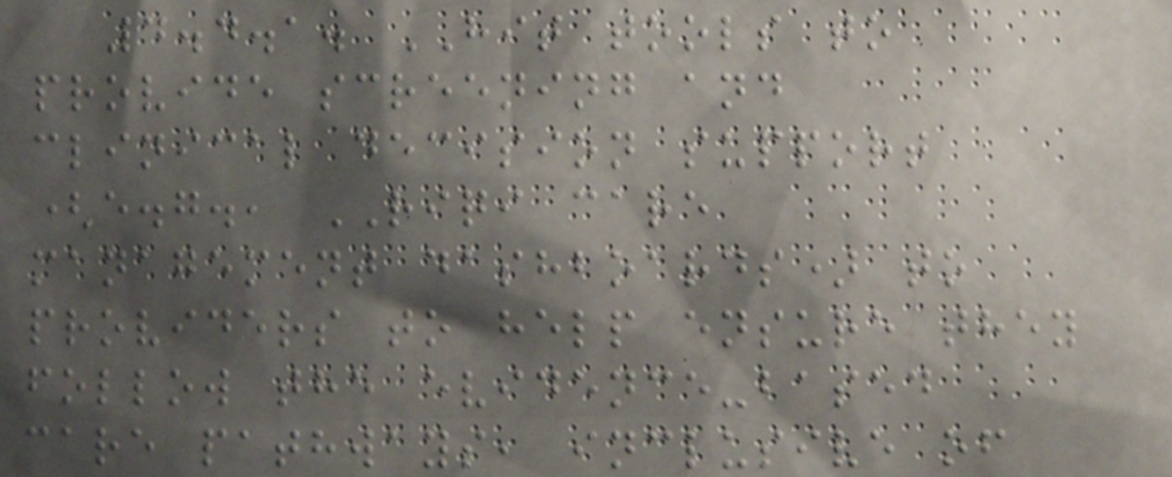4.4.1. HIT tools to
provide screening and
clinical decision support
(e.g., RIQI care
management dashboards) to
providers to help ensure they
follow the evidence-based
care pathways, inclusive of
